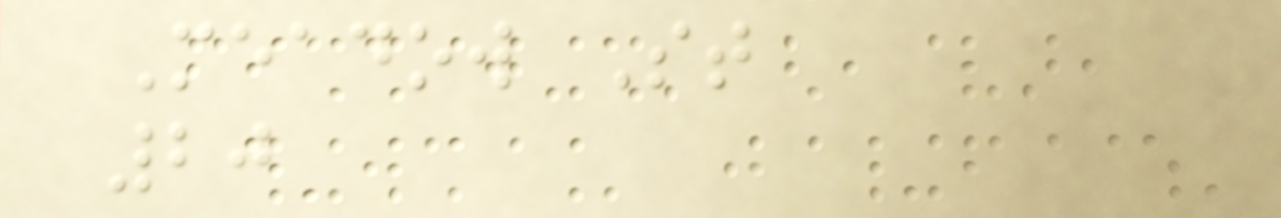Meadow St
20
